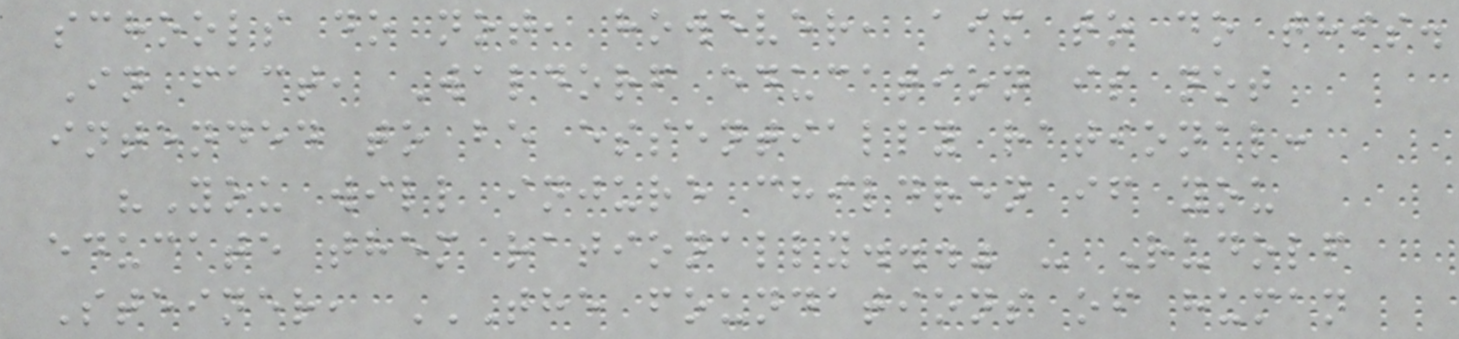schools do not, however, aim to do this.
In fact, Waldorf education is not
intended to be essentially rational:
"You will injure children if you
educate them rationally..." - Rudolf
Steiner, THE FOUNDATIONS OF HUMAN
